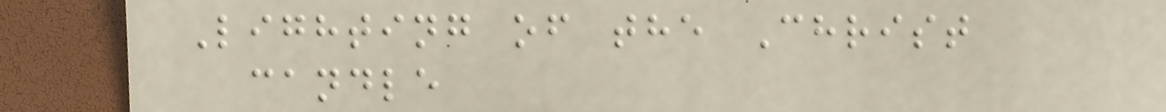Lighting of the Christ
candle
